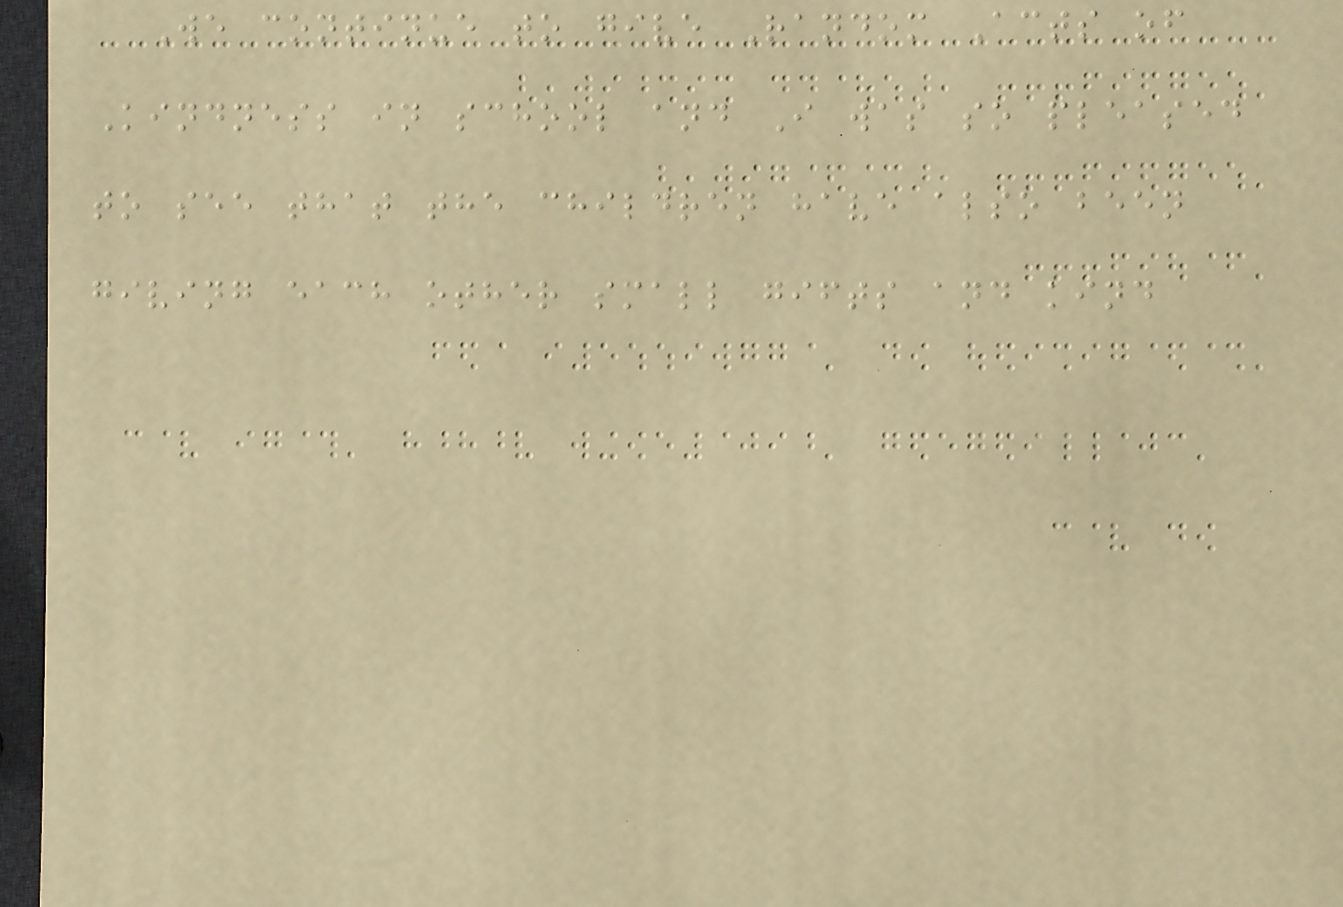We continue to give Random Acts of
Kindness in school and I was so pleased
to see that the children have also been
giving each other small gifts and kind
